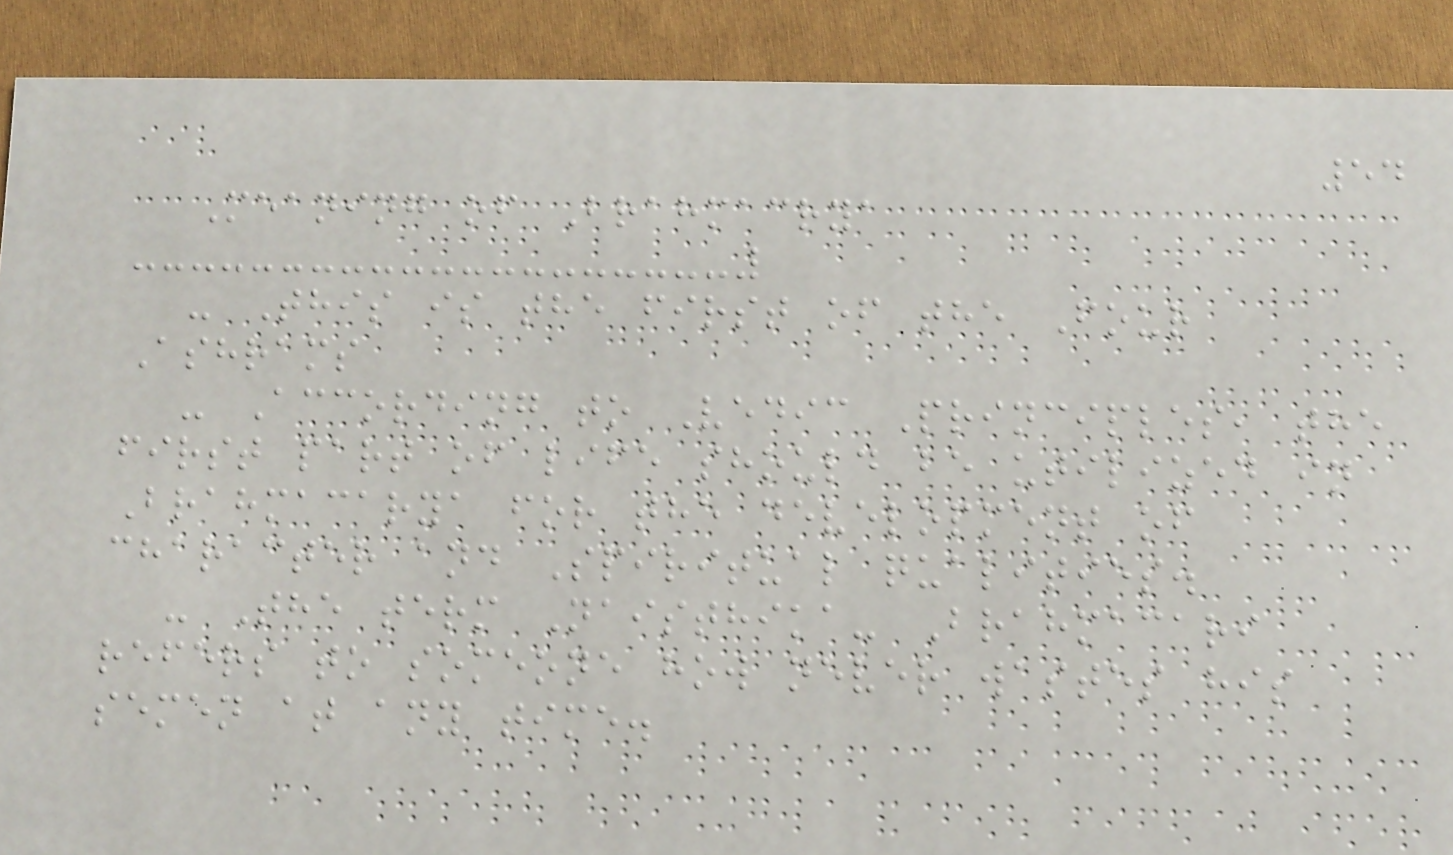54
Meaning of Brahmacrya
- This is the first of the Four
Ashrams
- According to Vedic Principles, the
first part of life should be utilized in
Brahmacarya for the development of
character and Spiritual qualities.
- The term Naisthika- Brahmacari
refers to someone how never wastes his
semen at any time.
